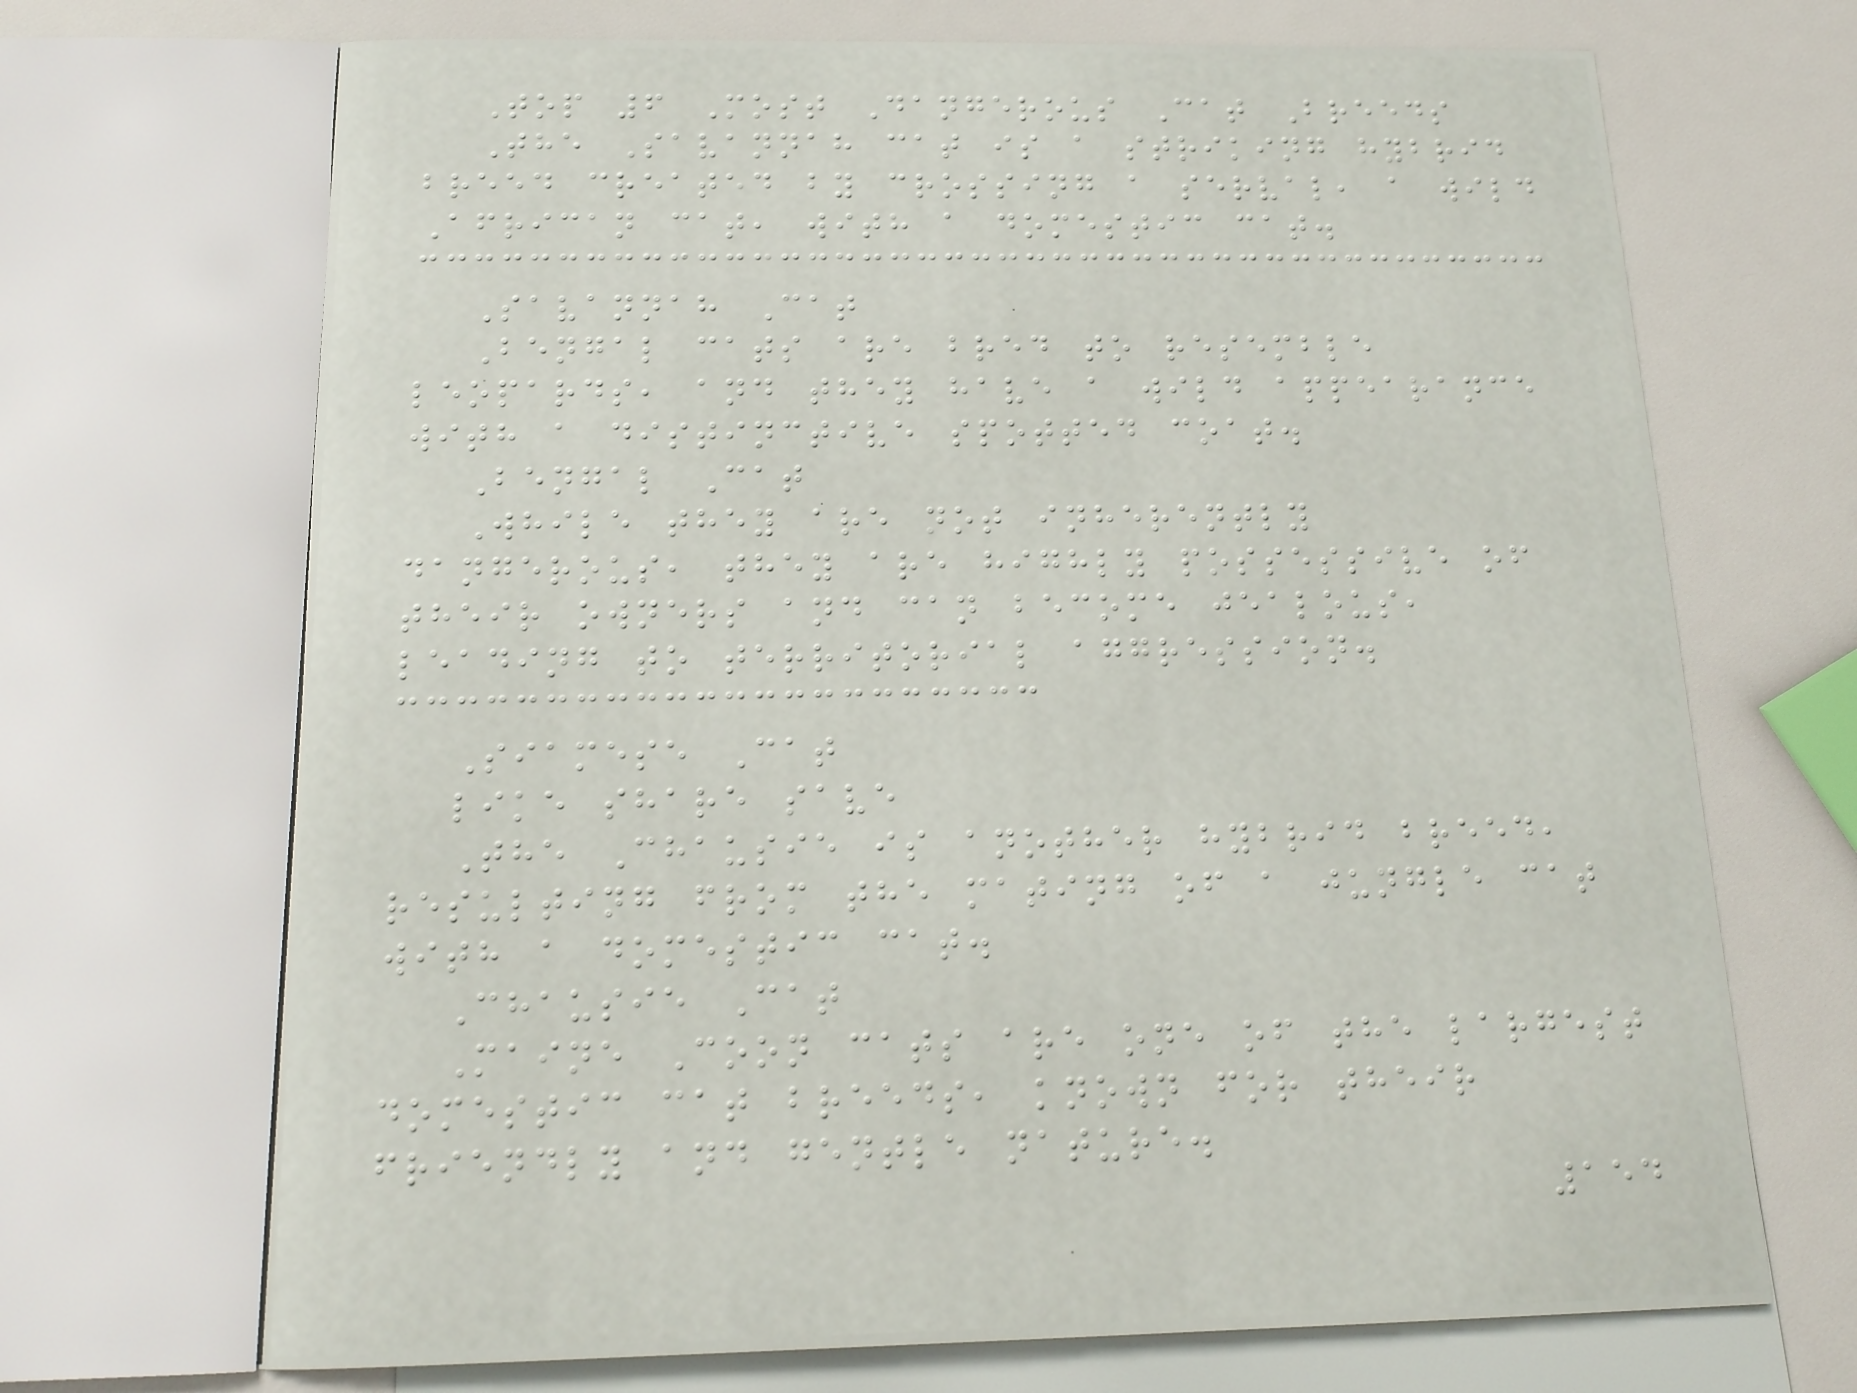Top 6 Most Dangerous Cat Breeds
The Savannah cat is a striking hybrid
breed created by crossing a serval, a wild
African cat, with a domestic cat.
Savannah Cat
Bengal cats are bred to resemble
leopards, and they have a wild appearance
with a distinctive spotted coat.
Bengal Cat
While they are not inherently
dangerous, they are highly possessive of
their owners and can become jealous,
leading to territorial aggression.
Siamese Cat
like share save
The Chausie is another hybrid breed,
resulting from the mating of a jungle cat
with a domestic cat.
Chausie Cat
Maine Coon cats are one of the largest
domestic cat breeds, known for their
friendly and gentle nature.
154
